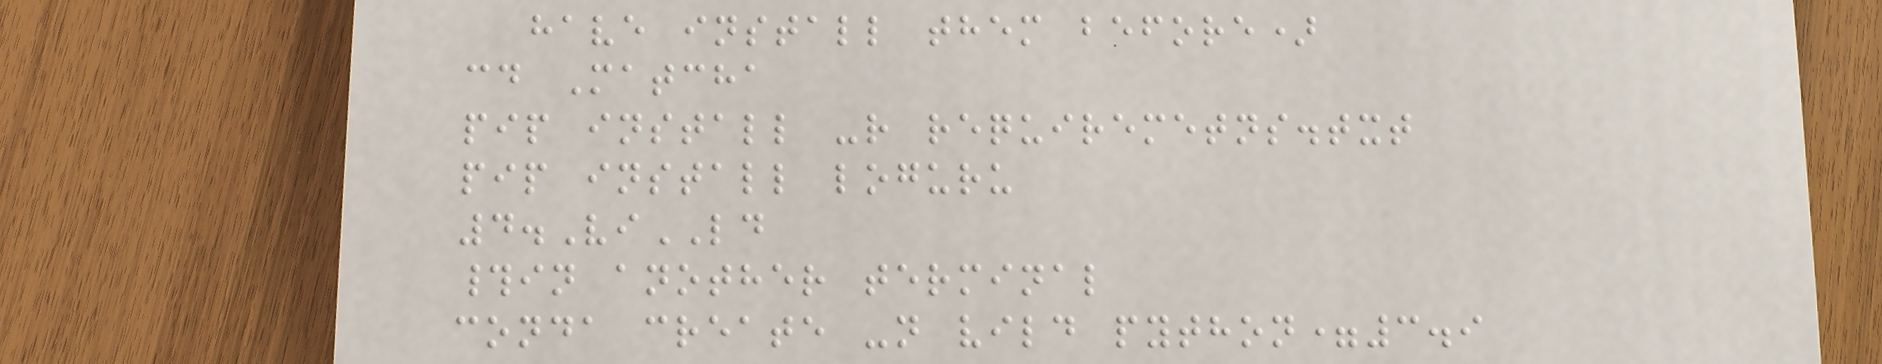have install them before)
cd Matcha
pip install -r requiremetns.txt
pip install loguru
4.ViLD
#in another terminal
conda create -n vild python=3.9
